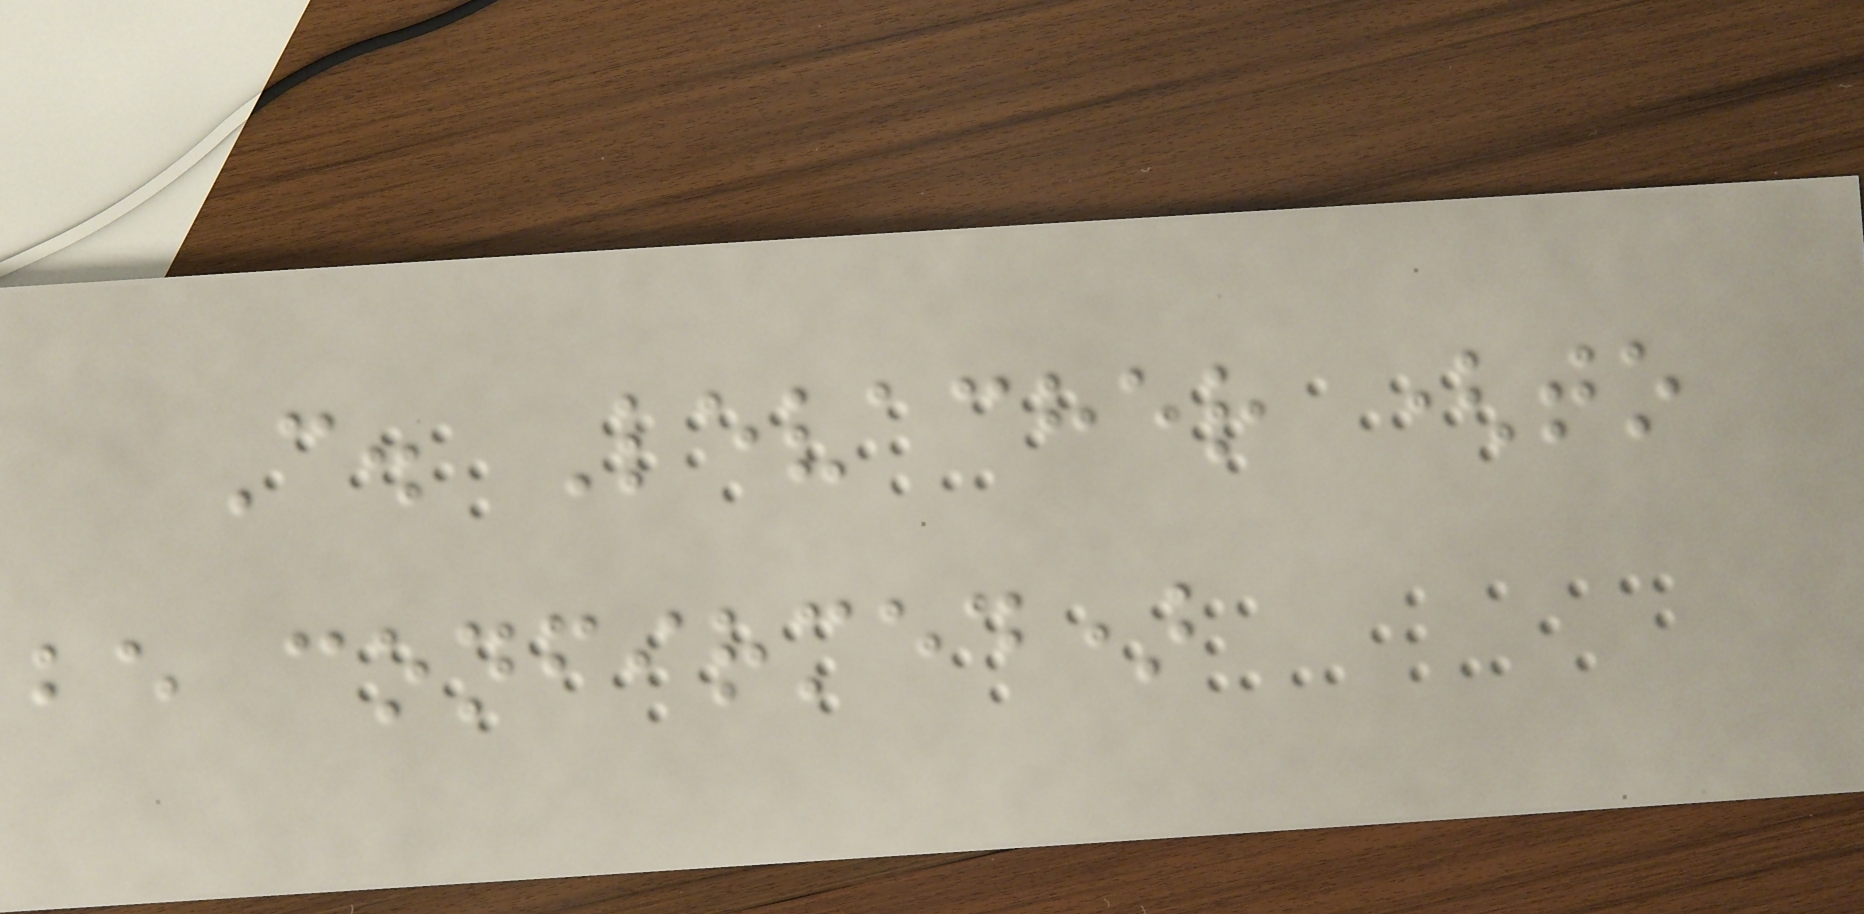C. Levacher (to
be confirmed)
